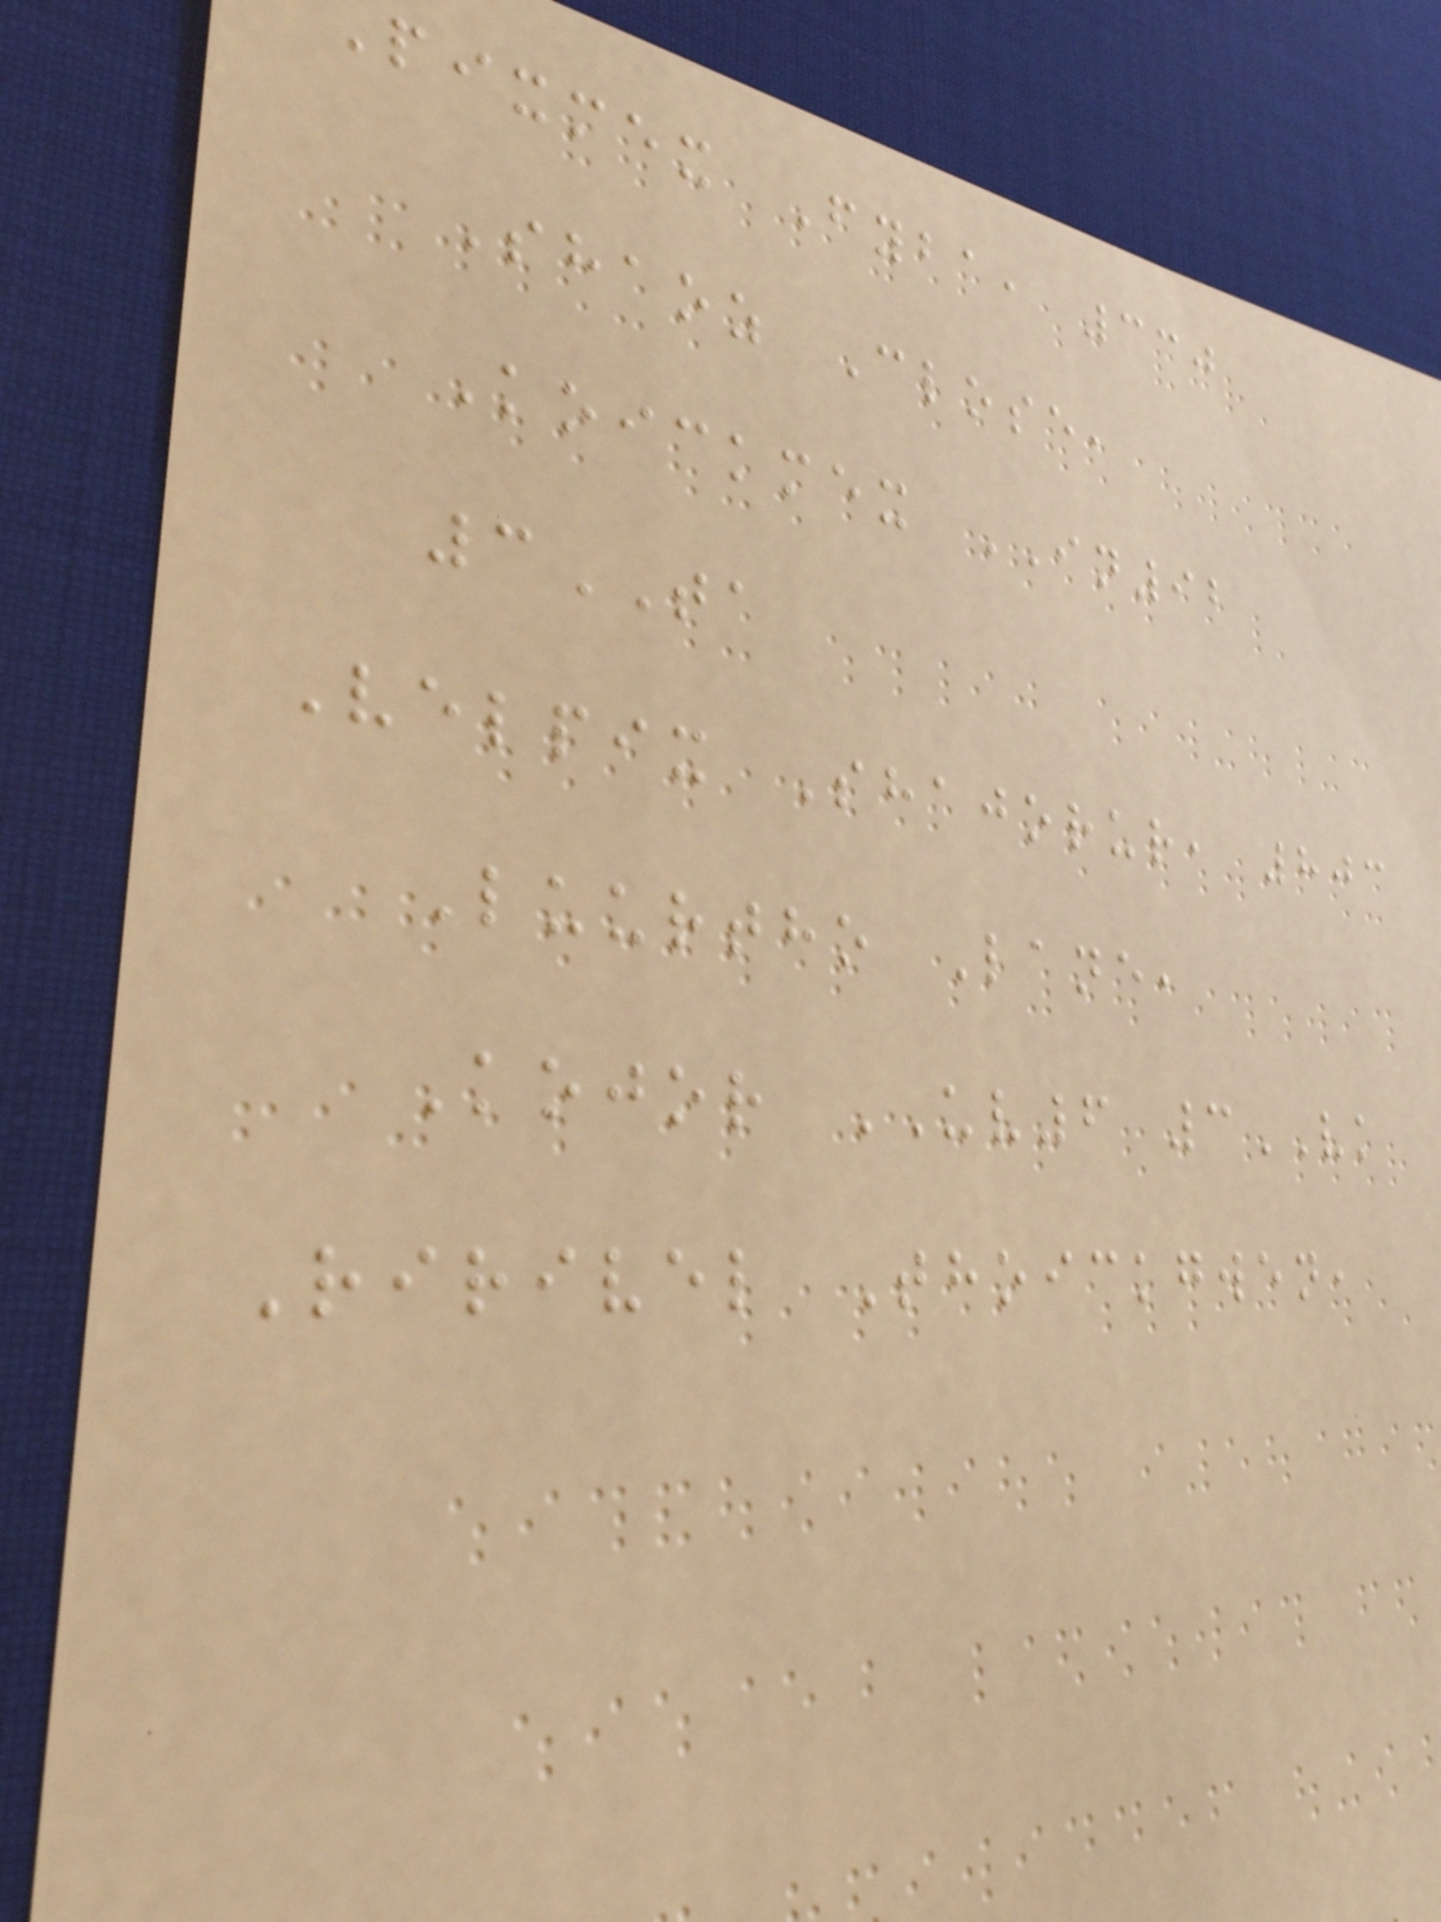pixmex Fyba, 330
Shaoz Close,
Koickmex IN92
3TA
Velpix Shajorur, 803
Luurtho Lane,
Kojor UV6 3VK
Ririvel Thoickgwen,
